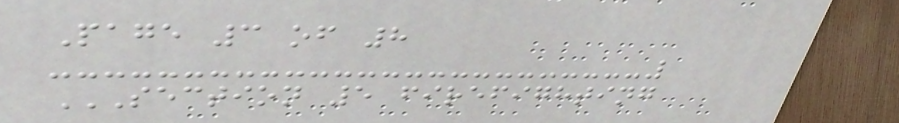Page 3 of 8
SECTION 5 FIREFIGHTING
